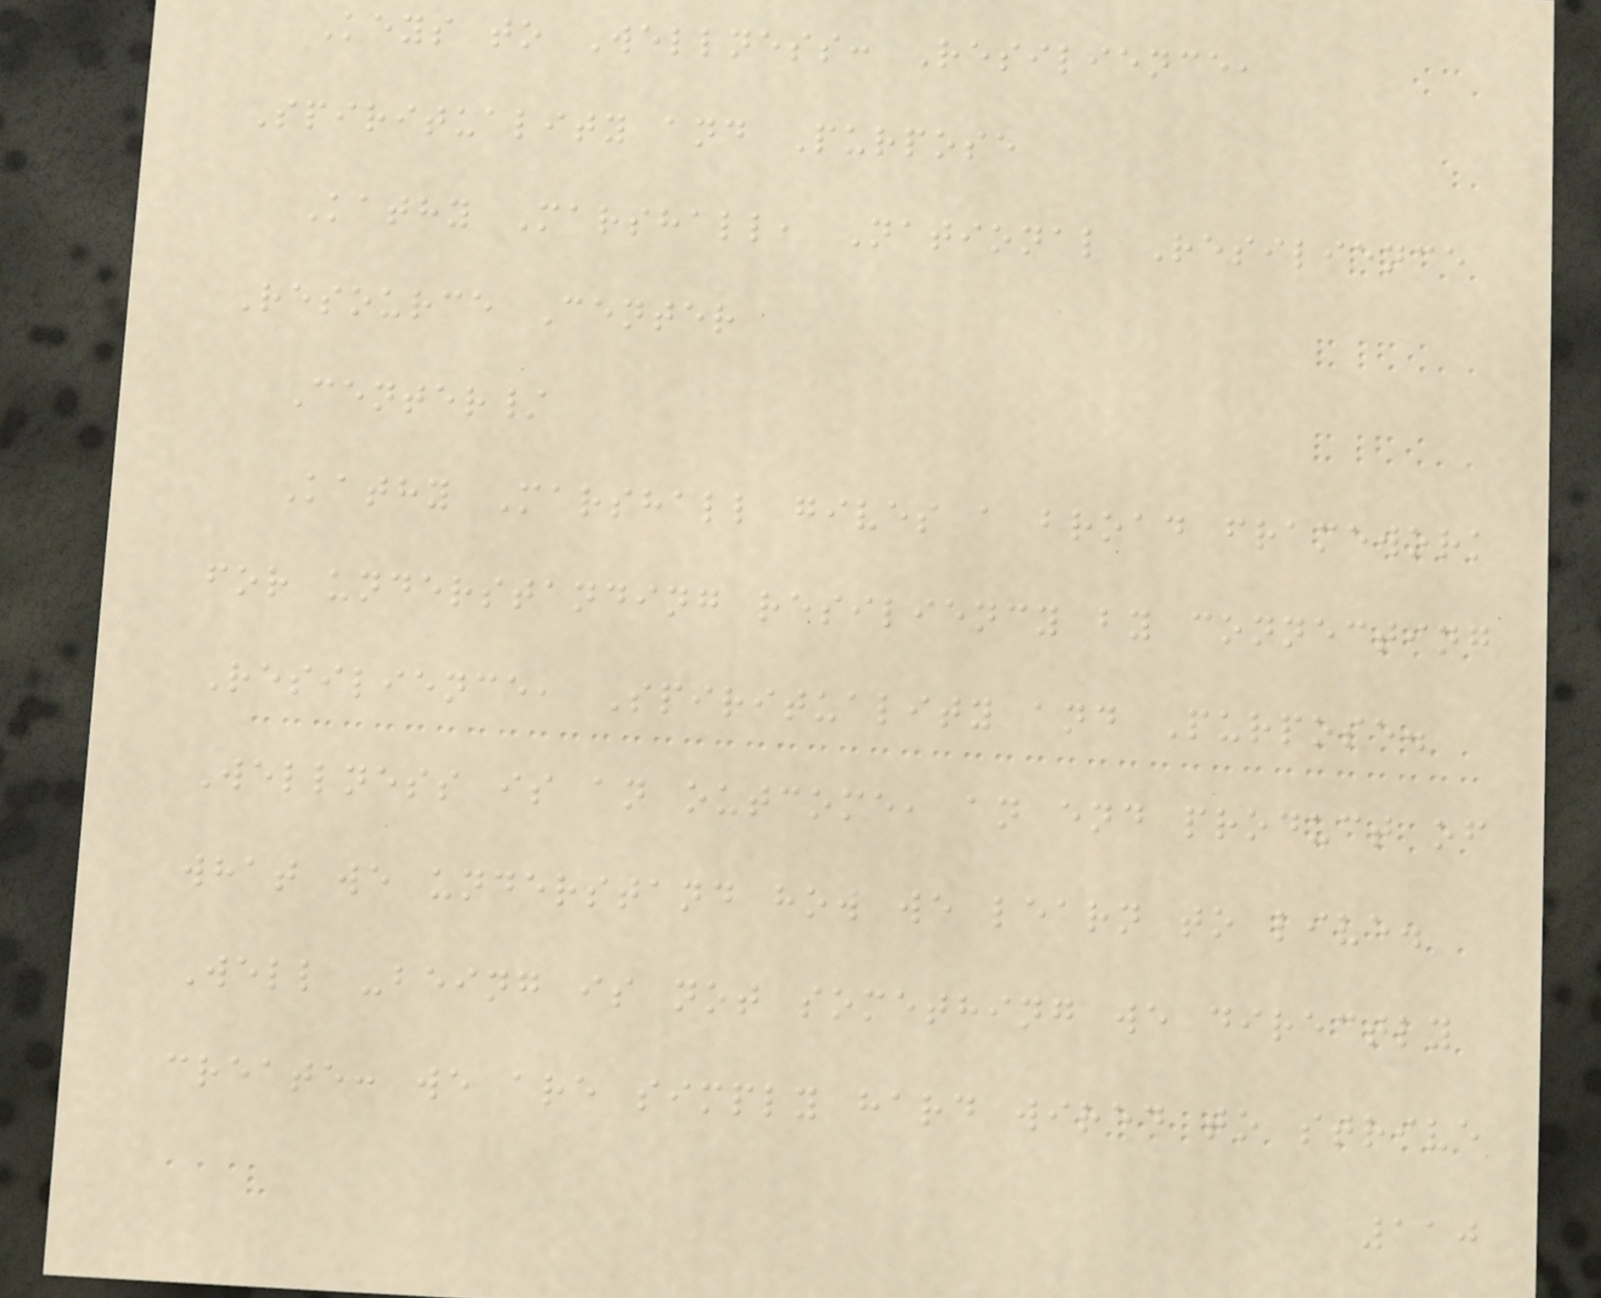Keys to Wellness: Resilience,
Spirituality and Purpose
Kathy Marshall, National Resilience
Resource Center
Center/
Kathy Marshall gives a broad framework
for understanding resiliency by connecting
Resilience, Spirituality and Purpose.
Wellness is an outcome, an end product of
what we understand how we learn to live.
Well -being is not something we directly
create: we are simply hard wired to strive
110
